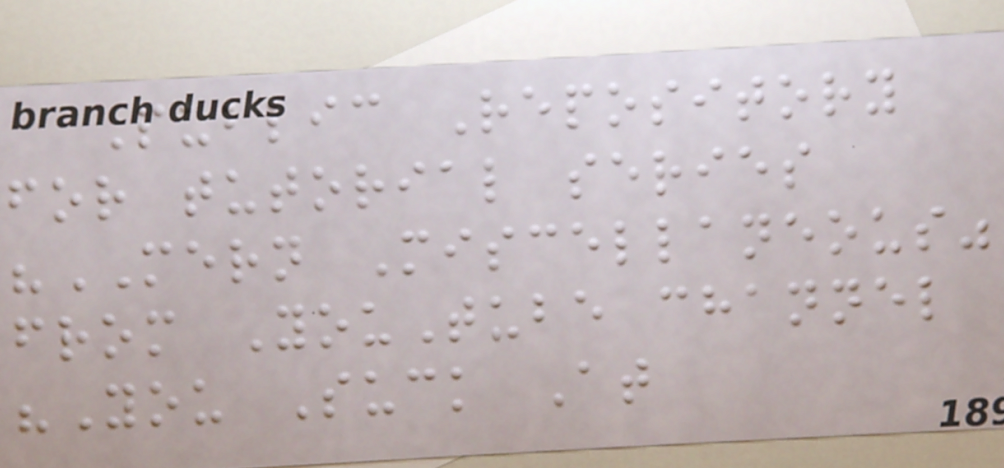Public Repository
for tutorial series
"MERN Miscellaneous"
from YouTube channel
"You Suck At
